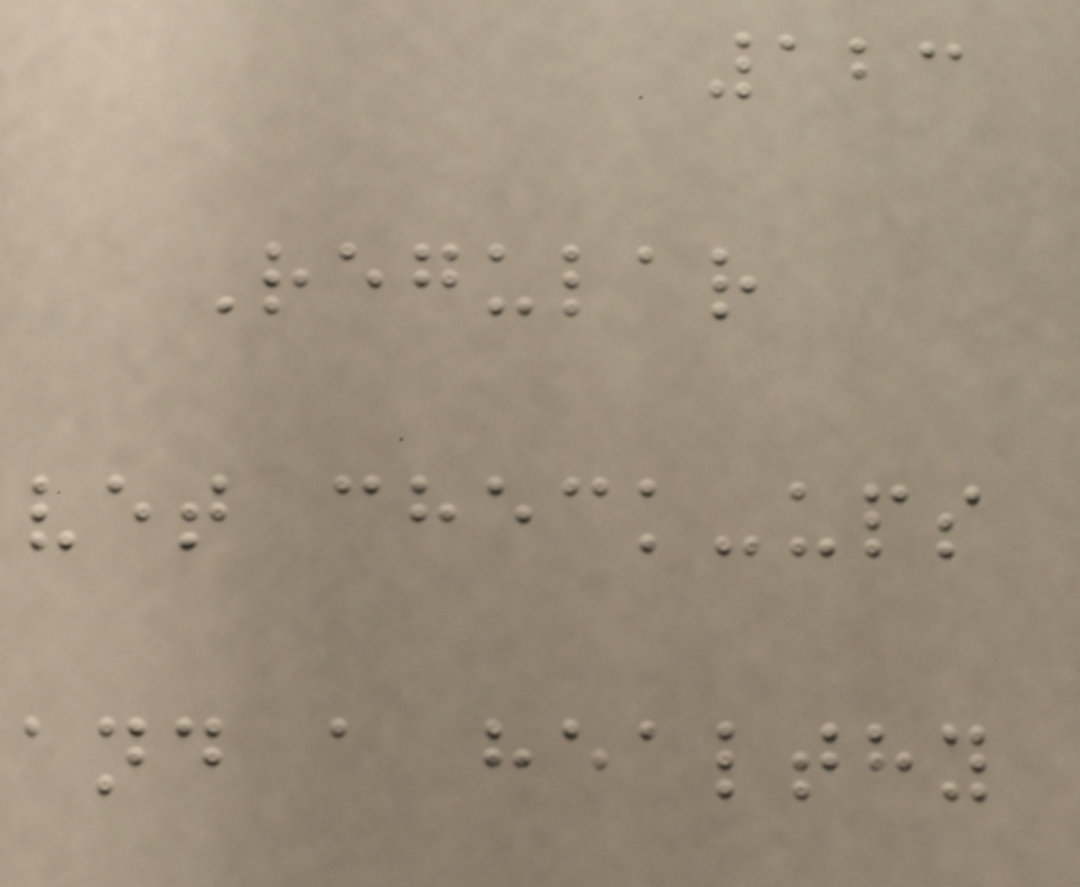123
Regular
vet check-ups
and a healthy
